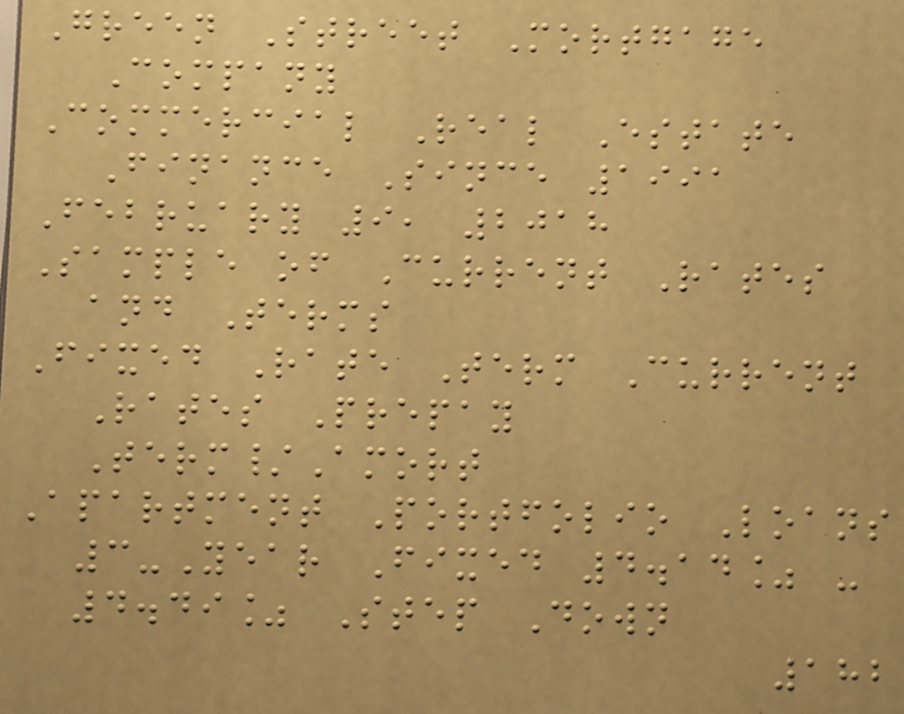Green Street Mortgage
Company
Commercial Real Estate
Finance Since 1991
February 9, 2018
Sample of Current Rates
and Terms
Fixed Rate Term Current
Rates Prepay
Term/Amort
Apartment Portfolio Loans
3-Year Fixed 4.14% -
4.49% Step Down
182
